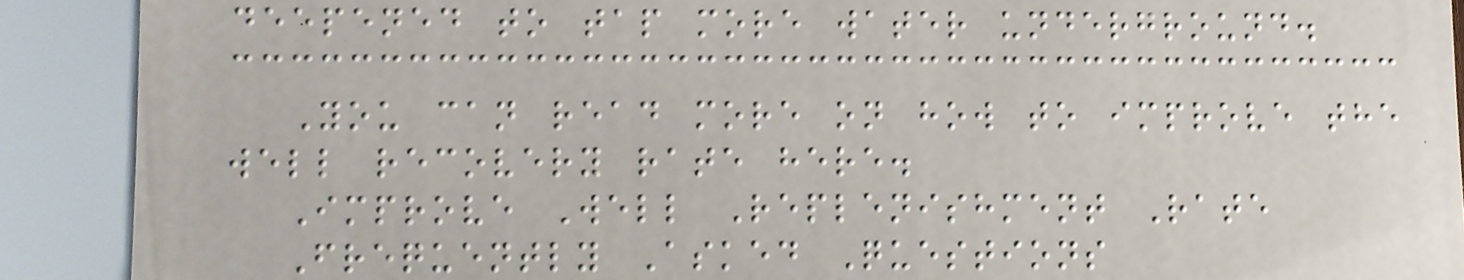deepened to tap more water underground.
You can read more on how to improve the
well recovery rate here.
Improve Well Replenishment Rate
Frequently Asked Questions
